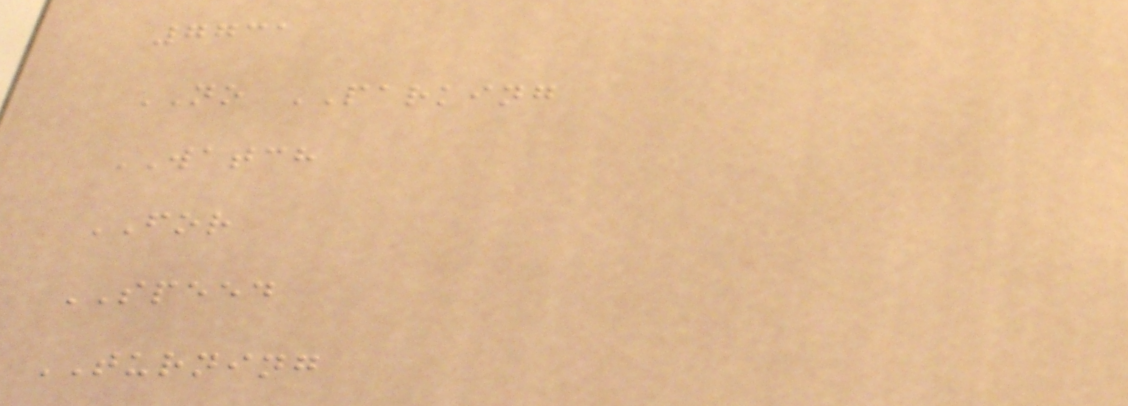7731
NO PARKING
WATCH
FOR
SPEED
TURNING
